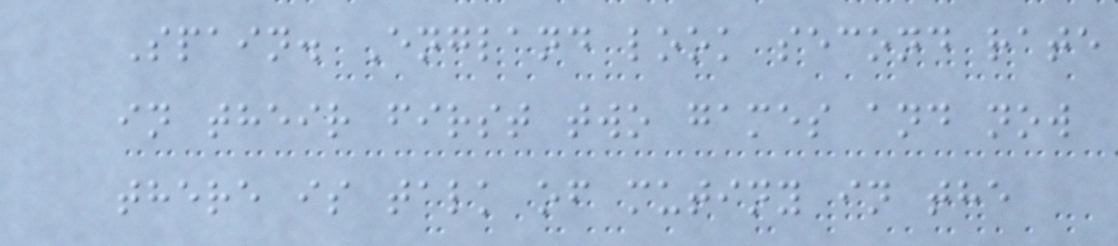Spain. England look second rate
in their first two games and now
there is talk of mutiny in the
